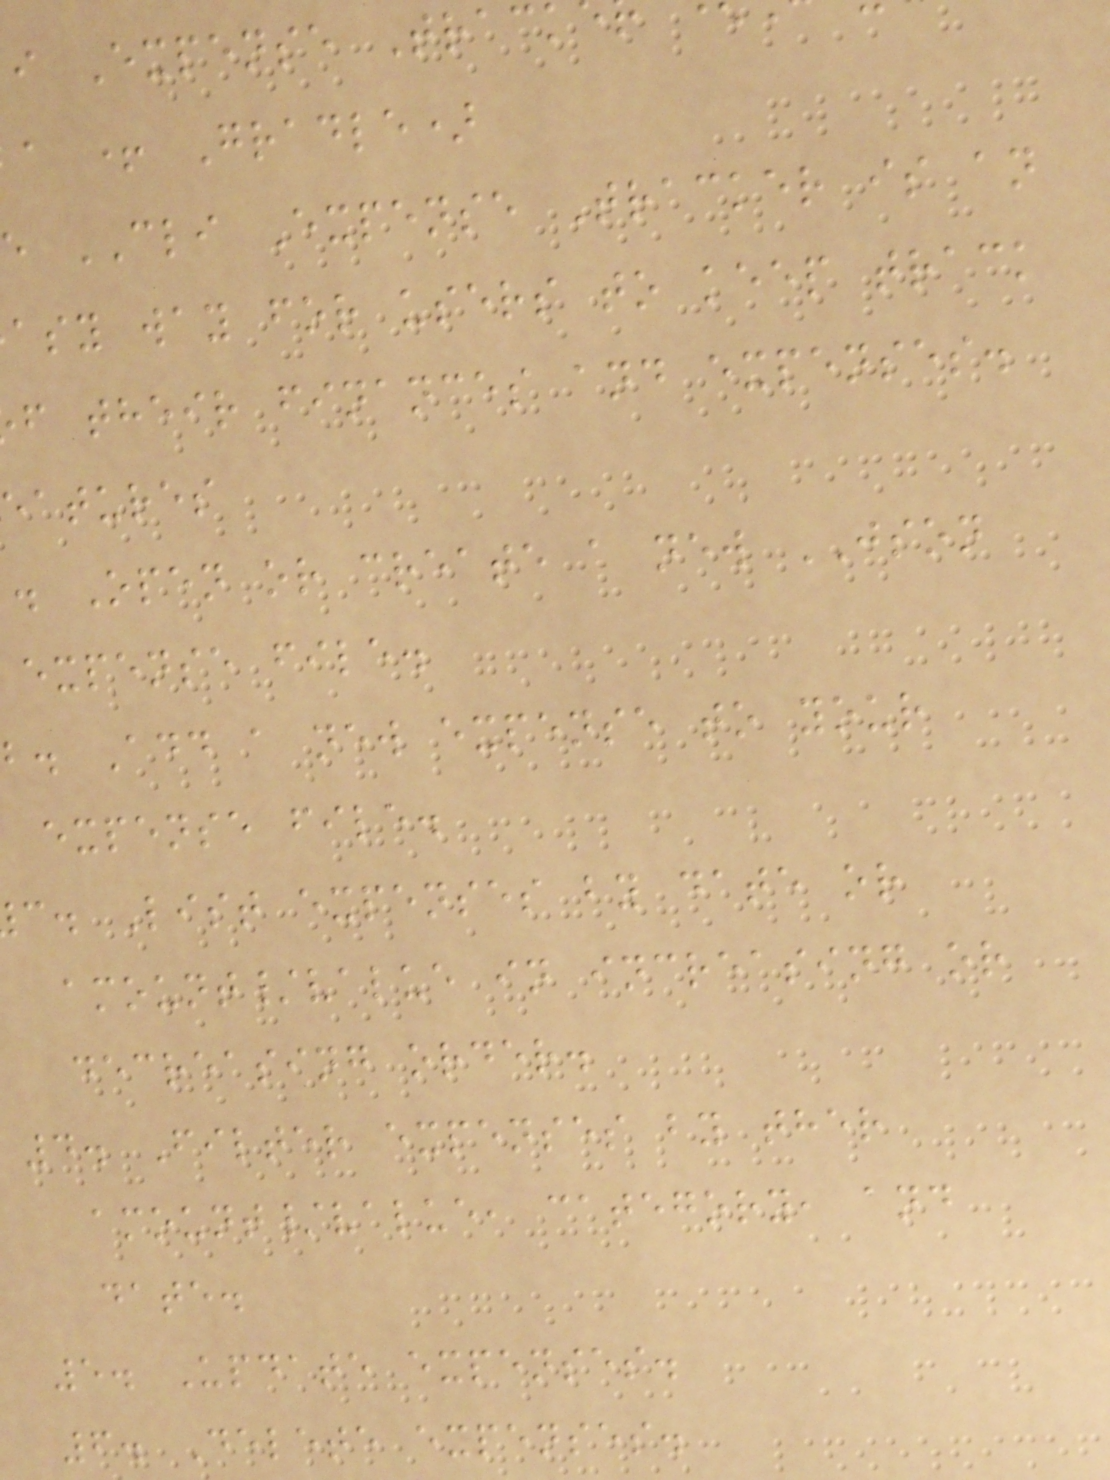i Expense Trac
a + Gradle)
e CLI Expense Tracker is an
asy way for users to keep track
f their finances and expenses.
eatures
. Open or create a new JSON
expense file.
b. Add a new expense to your
expense file.
c. List expenses by date or
amount/value in increasing or
decreasing order.
4. Filter expenses by ther
amount/value, category, and
date.
5. Update expenses.
6. Delete expenses.
